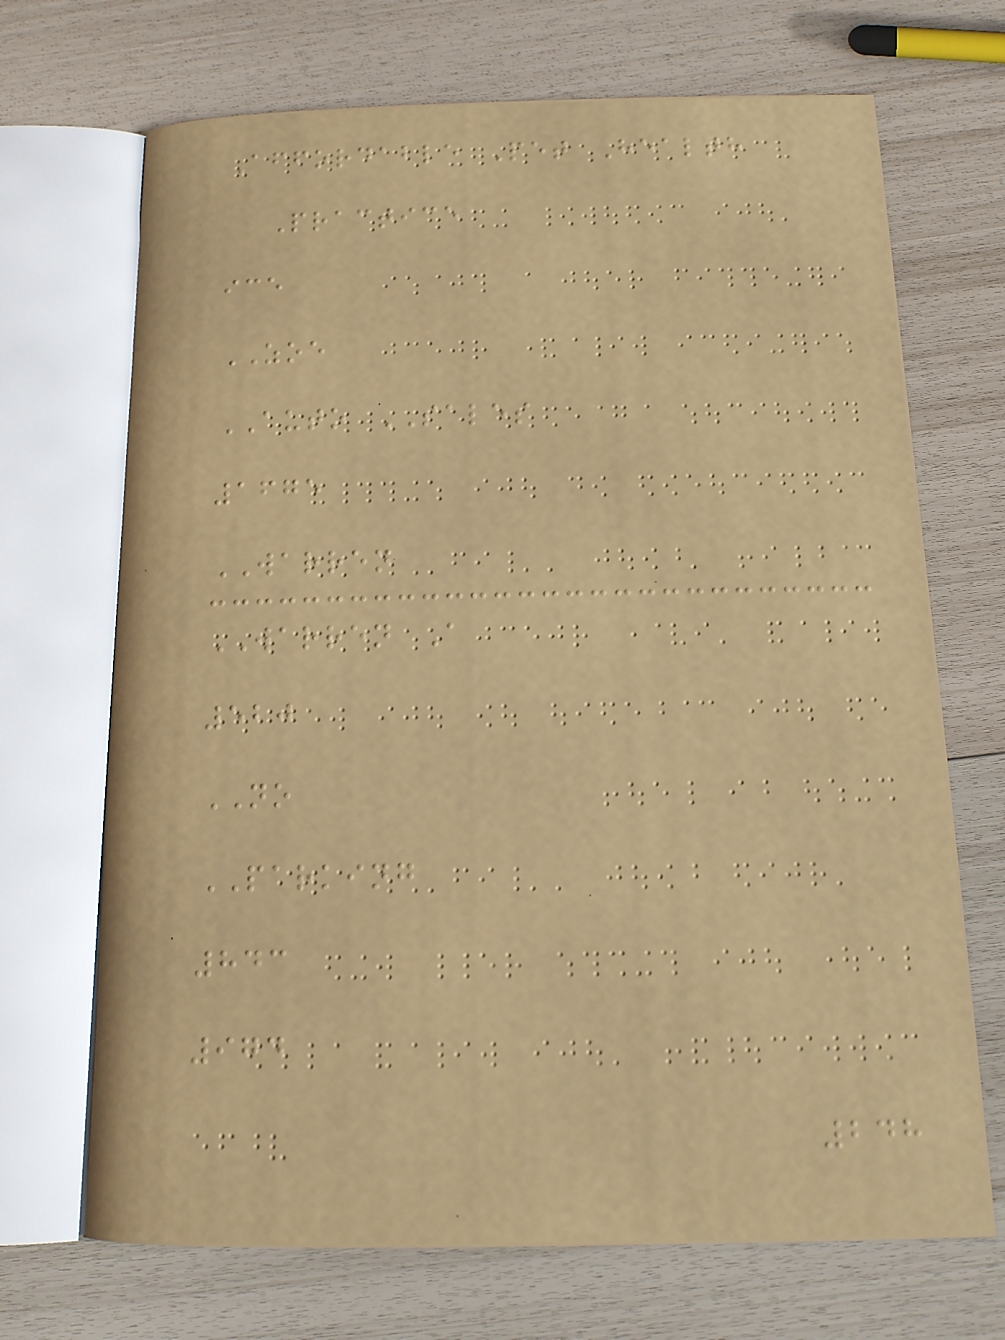Affordable Pet Health
Practice
ice
ZOE
AUTO SALES
1675
WARREN
WARREN A
520
NO
PARKING
843
974
248
